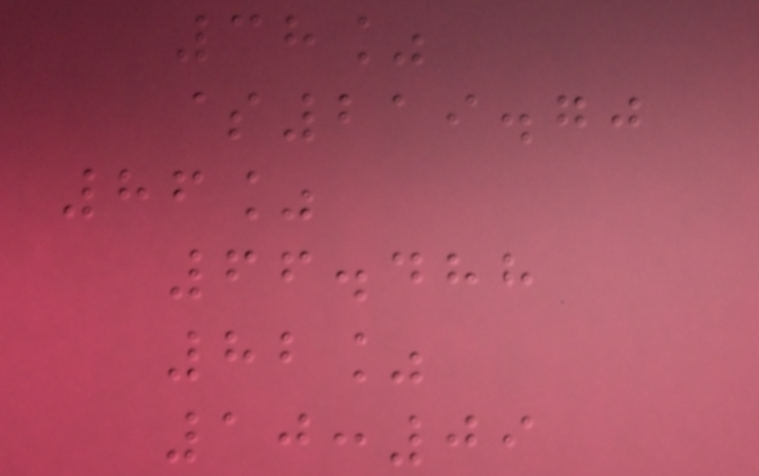38%
$219.70
86%
66.488
82%
10:09
